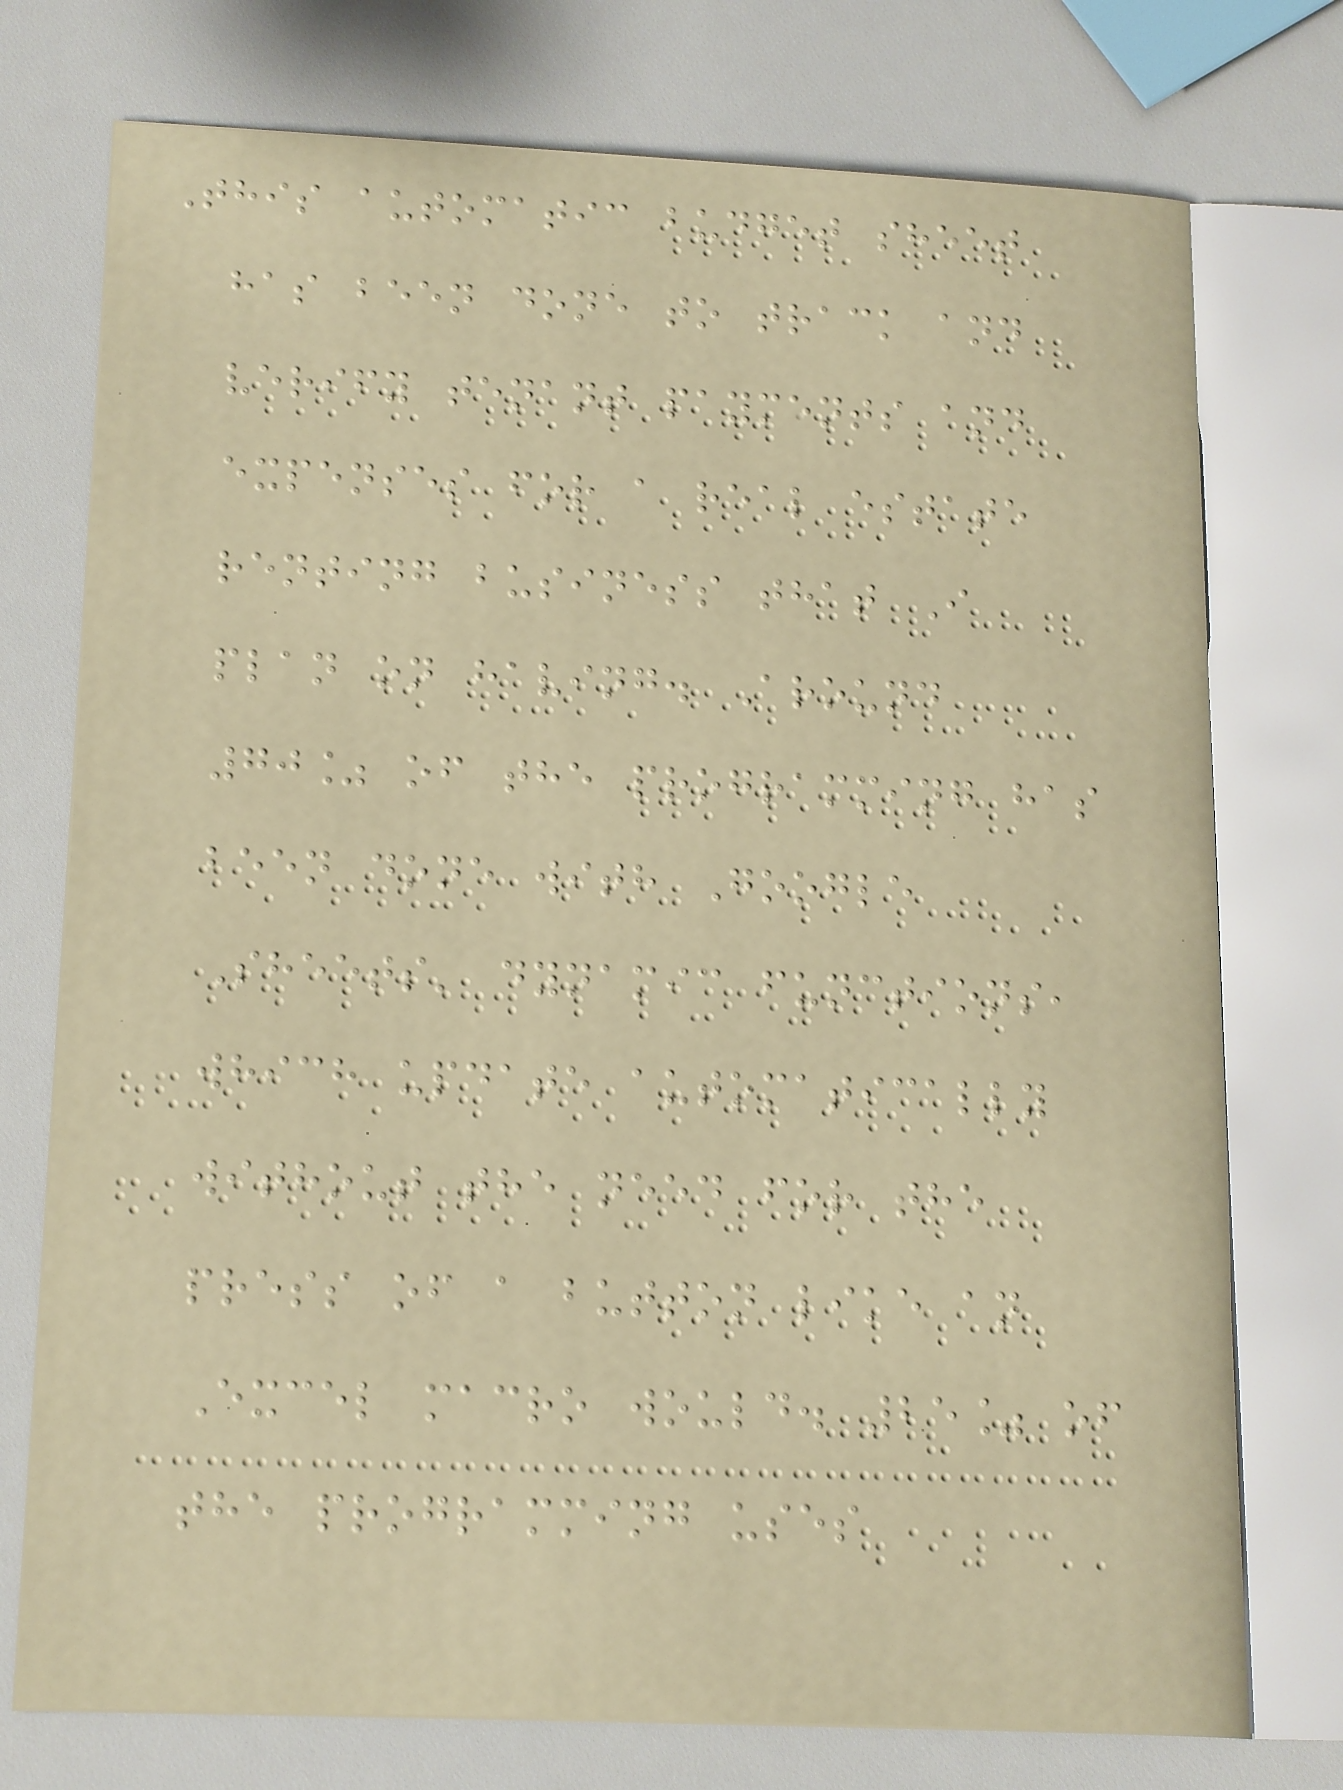This automatic budget sheet
has been done to track and
verify tenant payments and
expenses for a real estate
renting business that I
plan on having. Around
70% of the programming has
been done with Google
Sheets' dynamic functions,
which update automatically
without the need for the
press of a button like an
Excel macro would. 25% of
the programming uses
